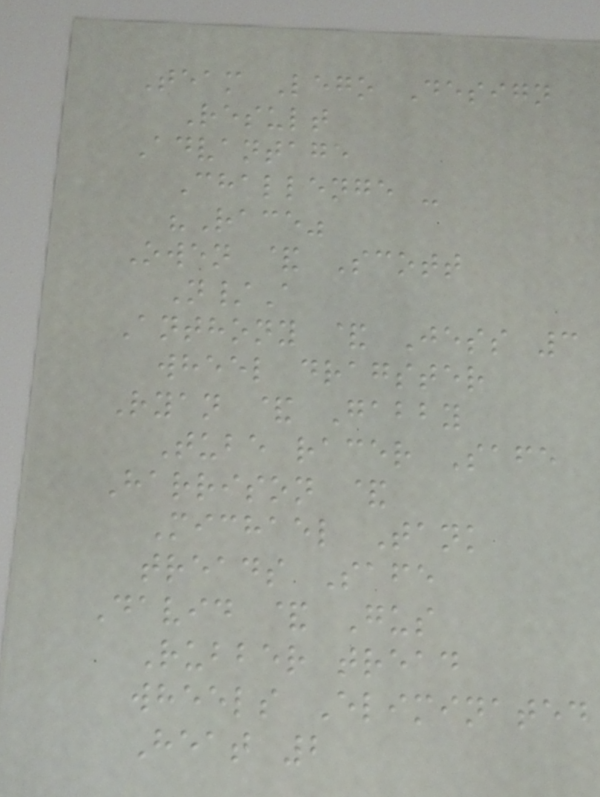Team Lego Design
Result
Advantage
Challenge -
"Race"
Owen & Scott
N/A
Anthony & Jess 3
wheel dragster
Ryan & Gabby
Tube racer Safe
Harrison &
Michael Tank
treads Safe
David & Gus
Rubber tread
wheels Eliminated
Heat 2
